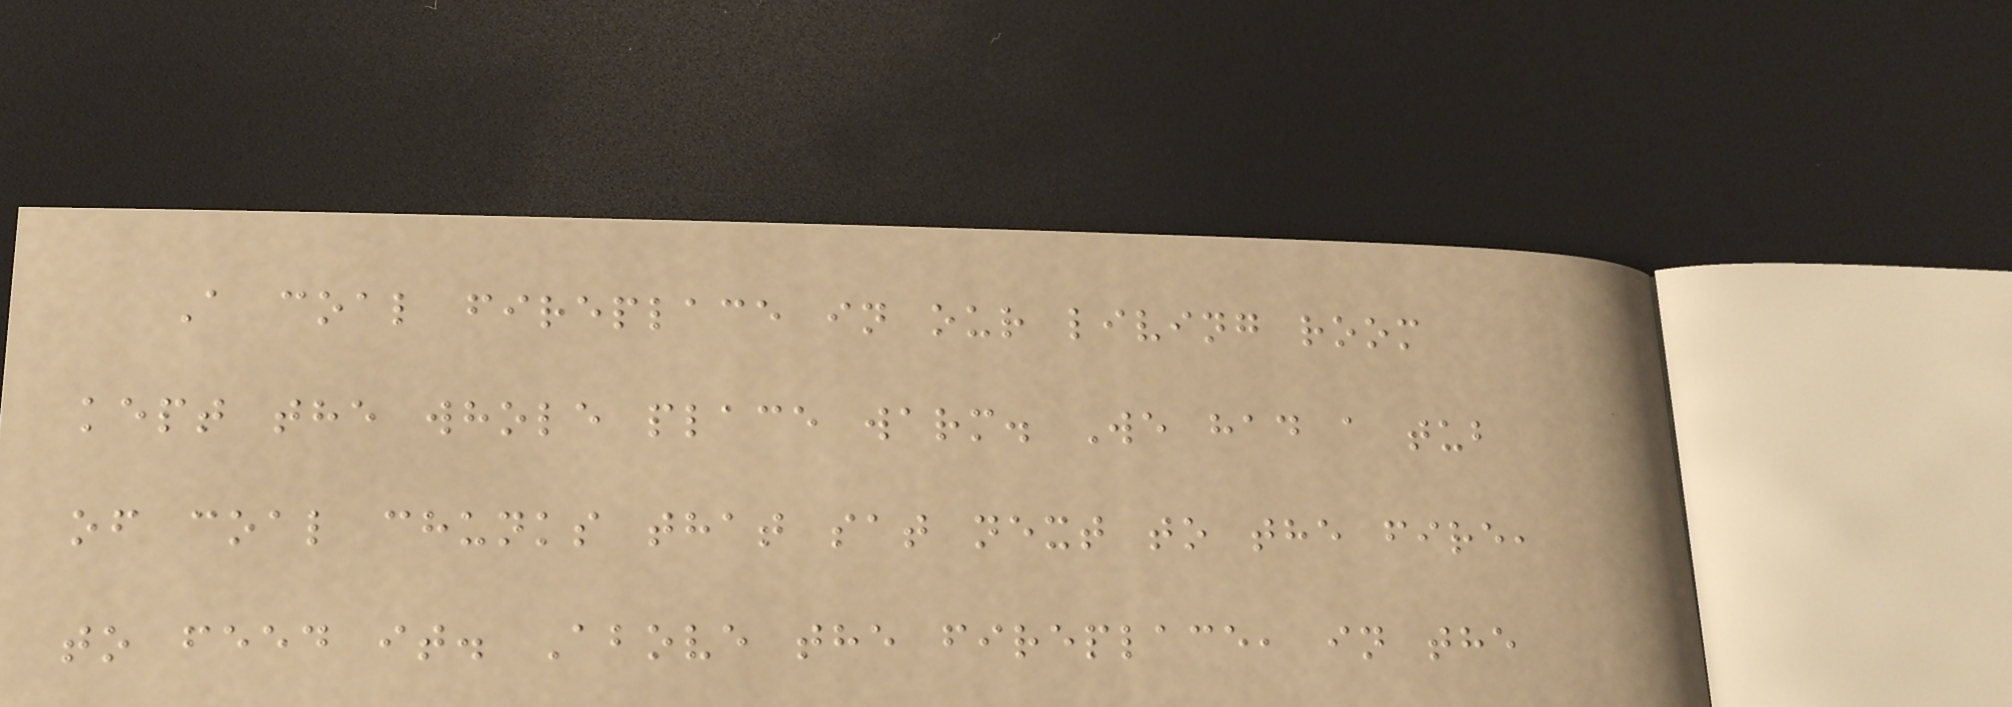A coal fireplace in our living room
kept the whole place warm. We had a tub
of coal chunks that sat next to the fire,
to feed it. Above the fireplace, in the
